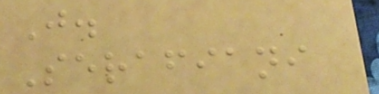J.
Serafiani
